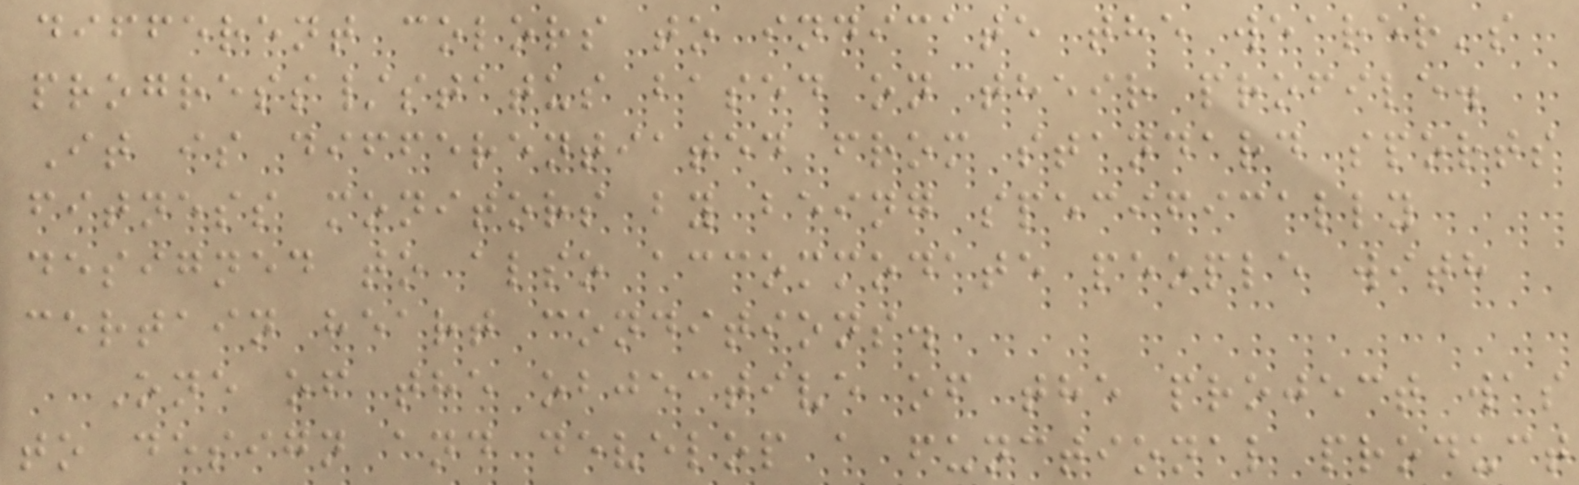different colors to indicate the wearer's
progress/status based on their profile.
It is differentiated from standard sports
fitness monitors by being specifically
designed to also accommodate people with
certain heart conditions.
One of the objective of the project was
to design and develop a functional product
